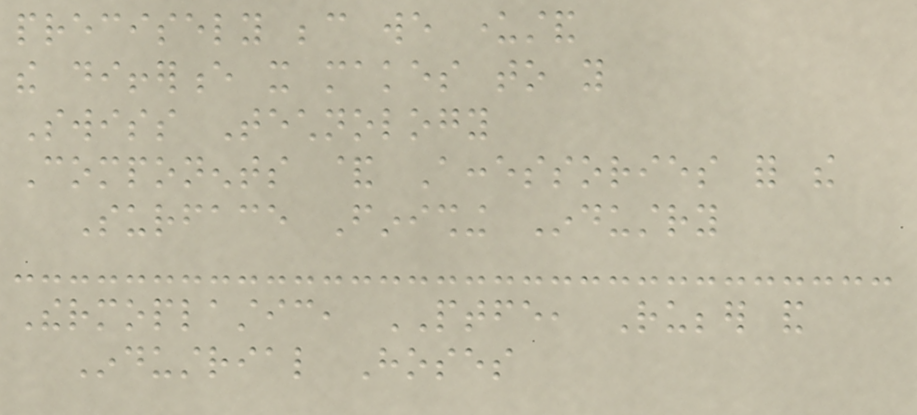precisely because we understand
the difference it makes to you
Swiss Technology
Components & Accessories for the
Surface Finishing Industry
Thermoplastic, PTFE, Rubber and
Industrial Hoses
